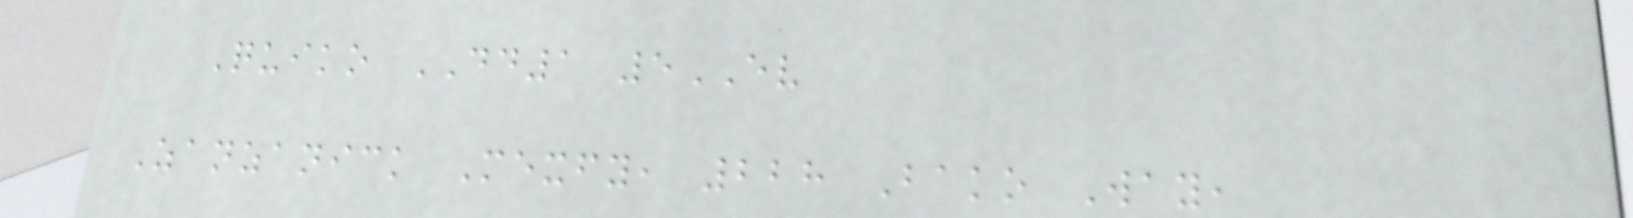Quiko DD1 5EV
Zanzanick Mexfy, 228 Bako Way,
